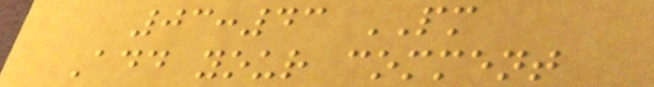03:43 PM
Add your comment
